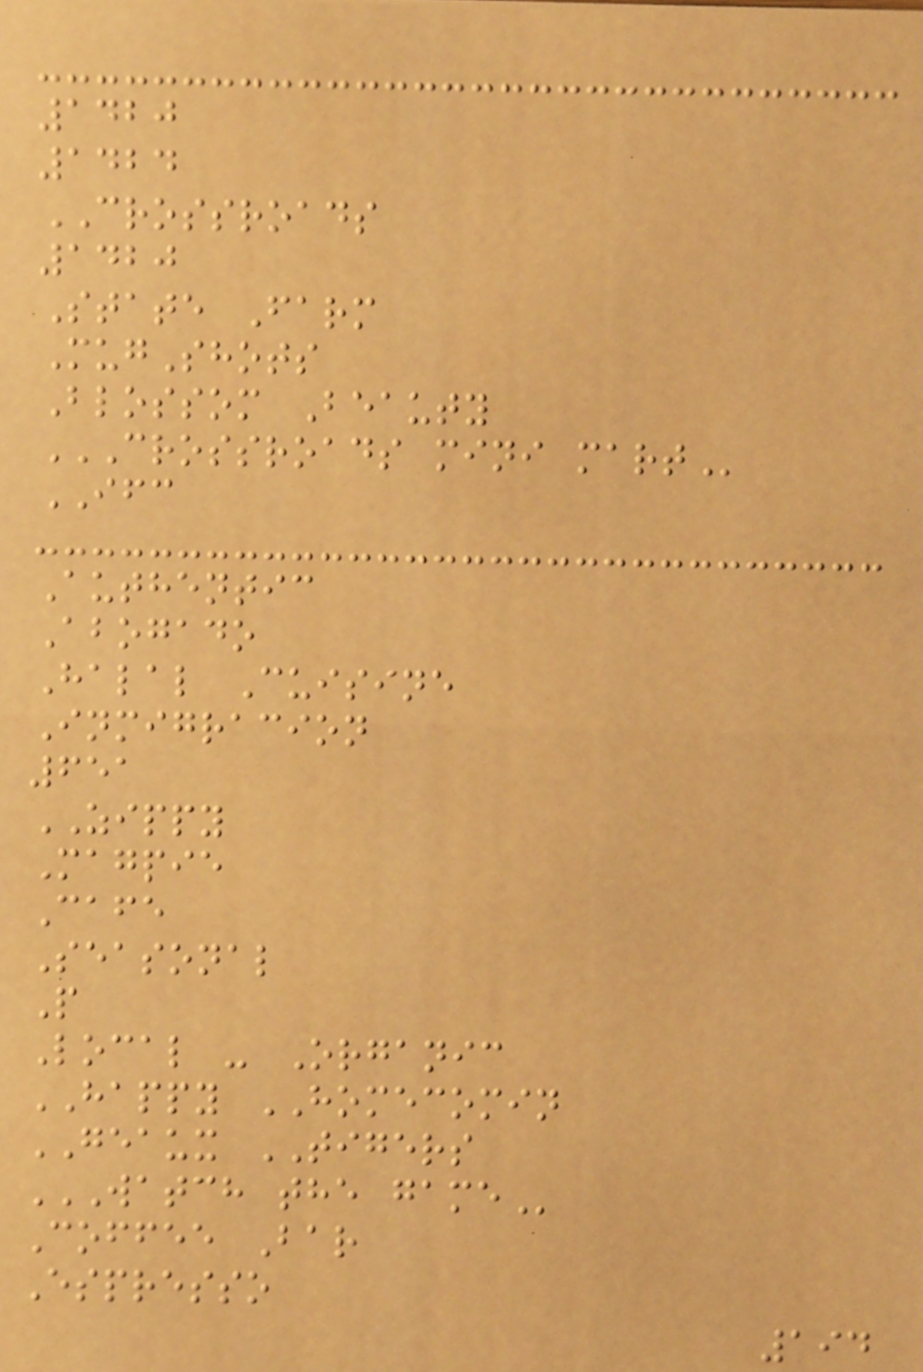1420
1424
CROSSROADS
1420
State Farm
MugShots
Blossom Beauty
CROSSROADS MINI MART
IFC
Authentic
Abogado
Halal Cuisine
Inmigracion
651
ZIPPY
Magpie
Cafe
Seasonal
P
Local - Organic
HAPPY HOMECOMIN
GEAUX TIGERS
WATCH THE GAME
Coffee Bar
Espresso
194
